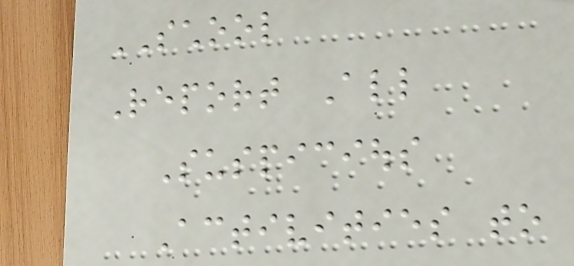SCHOOL
Report All
Suspicious
Activities to
